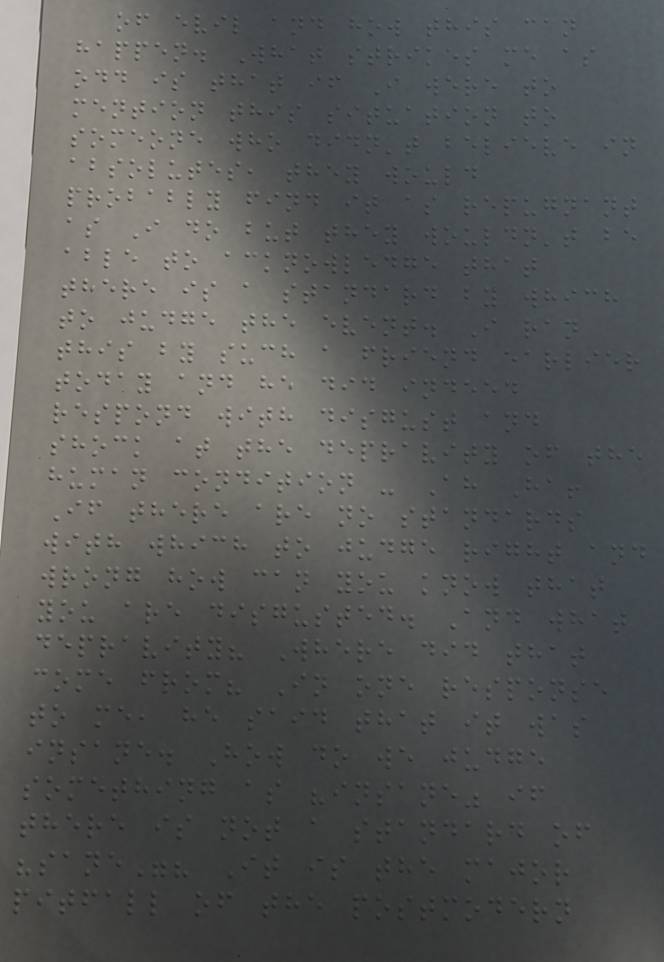of evil and how this can
happen. What strikes me as
odd is that if I were to
mention this situation to
someone who didn't believe in
absolutes, they would
probably find it as repugnant
as I do but they wouldn't be
able to acknowledge that
there is a standard by which
to judge the event. I ran
this by such a friend earlier
today and he did indeed
respond with disgust and
shock at the depravity of the
human condition - Ah Ha!
If there are no standards
with which to judge right and
wrong how can you know that
you are disgusted. And what
depravity? Where did that
come from? In one response
to me, he said that it was
insane. How do we judge
something as "insane" if
there is not a standard of
"sane"? It is the major
pitfall of the postmodern
